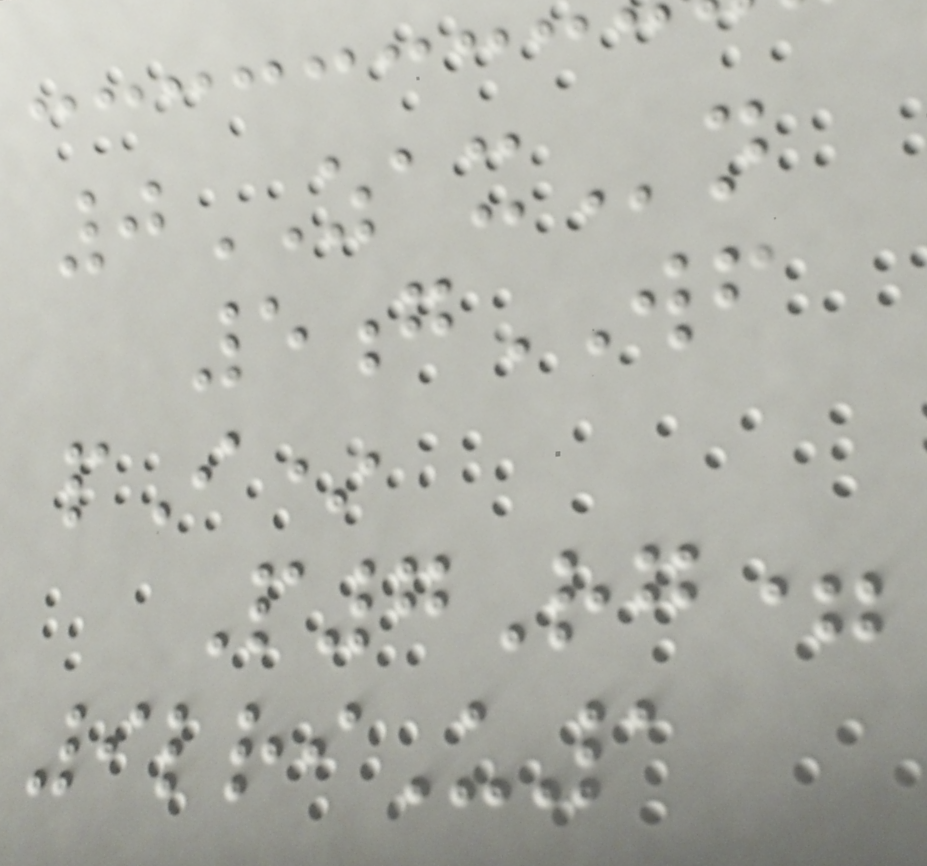0ZAXn
5gWF
pI*
P7Rg=
9lriU1
